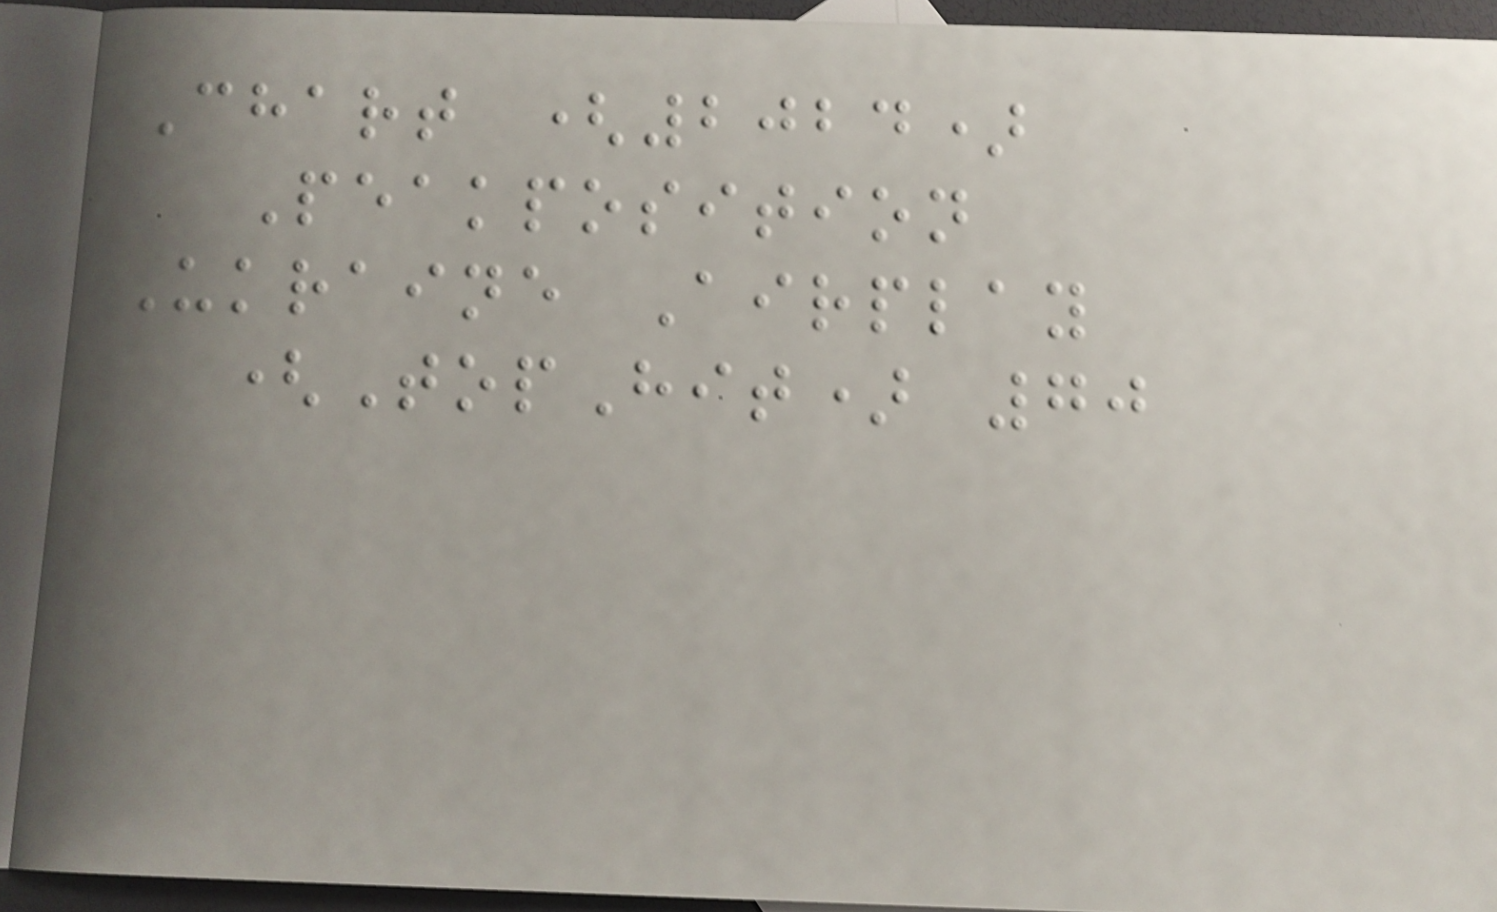Chart (2024)
Peakposition
Ukraine Airplay
(TopHit) 70
